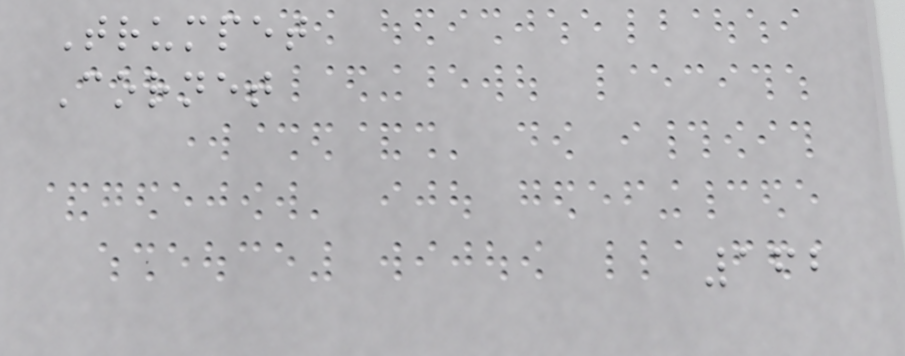Trumpet
Cornet
162
